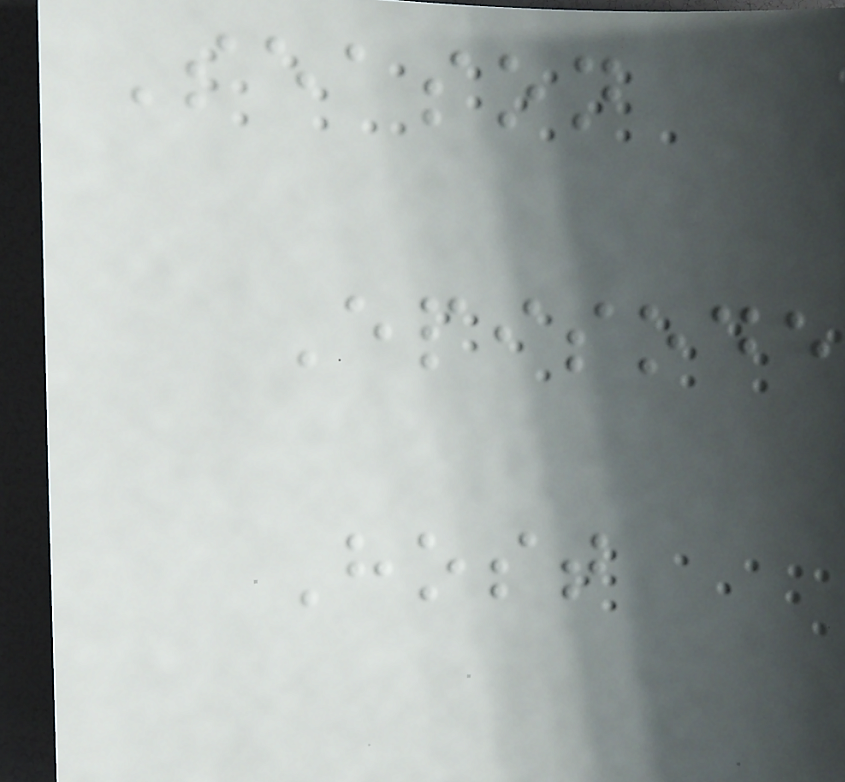Season
Episode
Host
